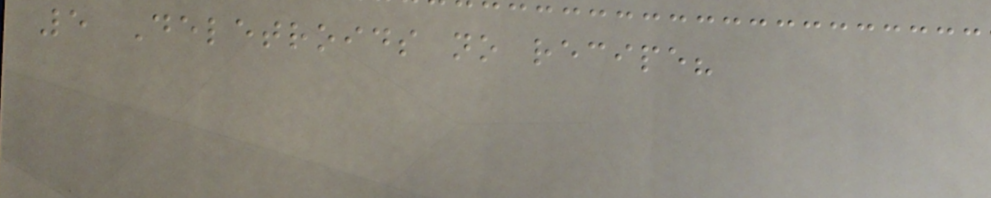5 Deletroids no recipe?
